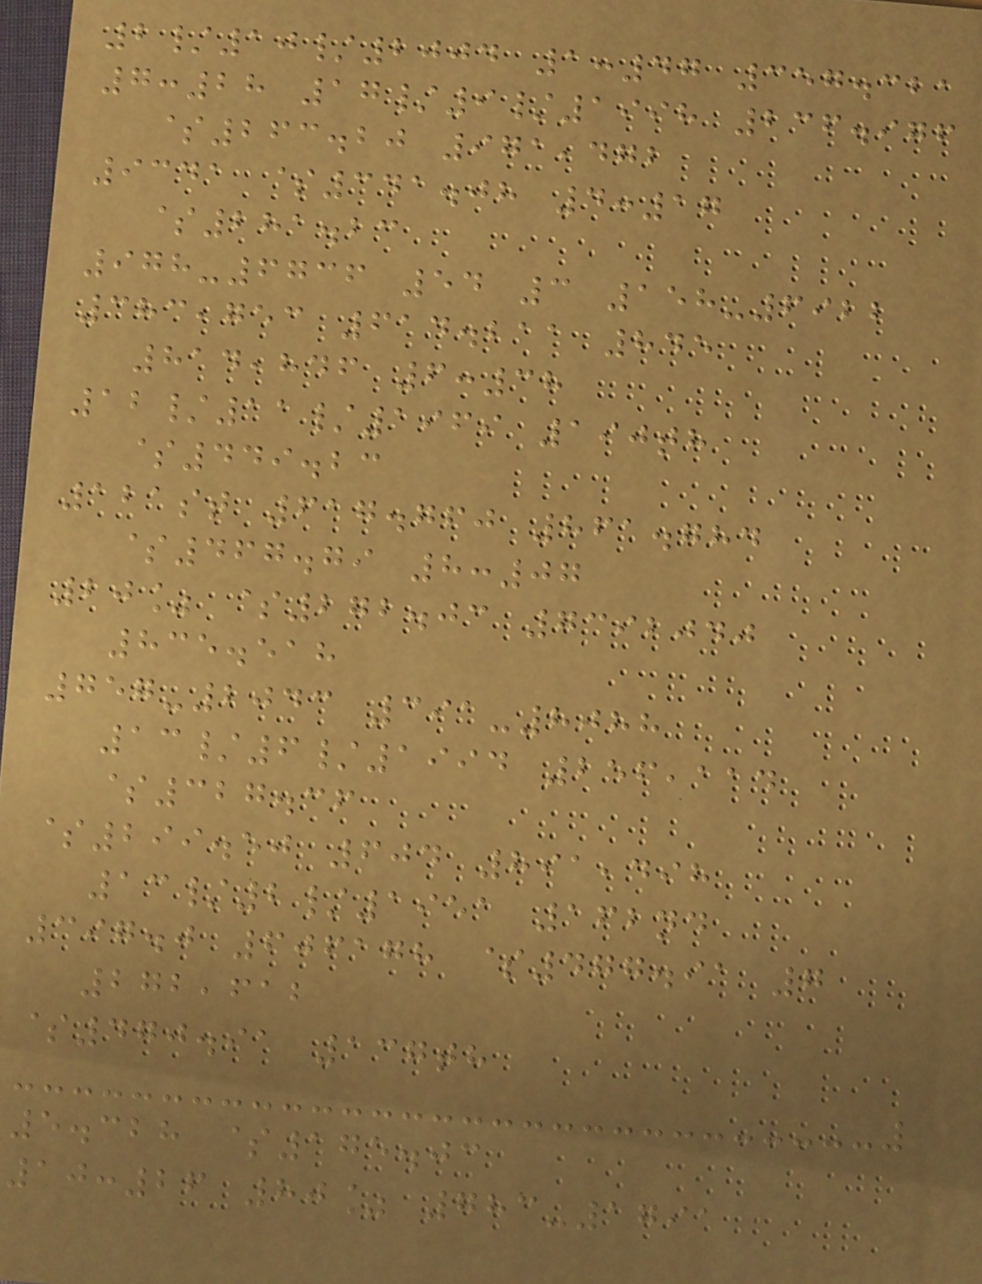2/10/2004 1:47 357.321
7:28 17/9/1998 236.976
$263.20 971,472
9341 $341.08 4:17
$281.23
978-6736 54 3 158-6922
383,753 614.211 845
814,846 6:38
12/11/1969 190th
$449.23
121st 617.760 861.784
$467.79 8:07
20% $272.03 7392040
835.518
757-2043 391-8088
13/6/1994 256,114
$327.36
$299.50 604 891,498
13/2/1951 162nd
397.0 606178 $477.91 7
272,612
$470.91 137th
5.328 $175.03
10:26 80% 783-1791
